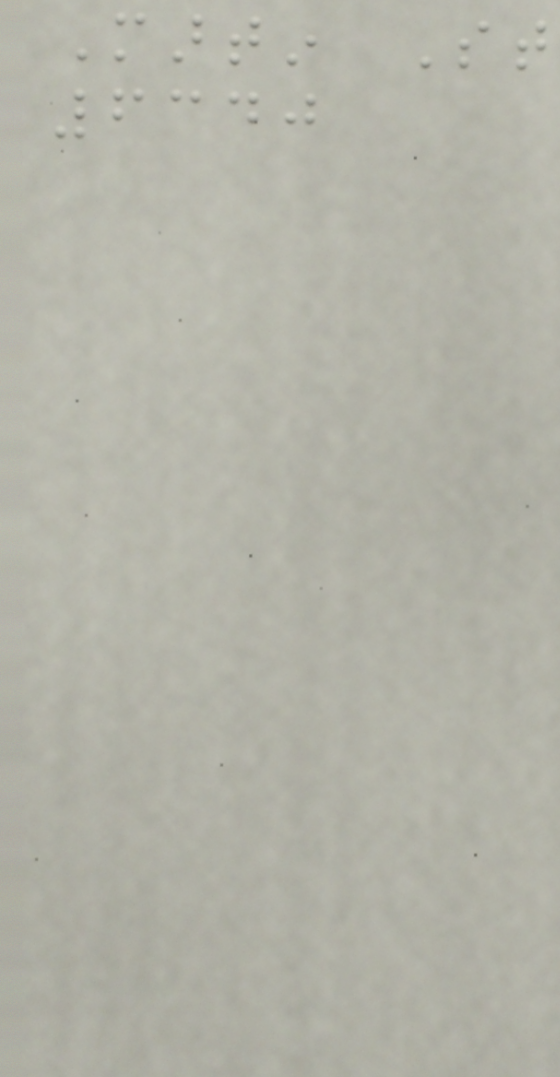Martin St
6340
